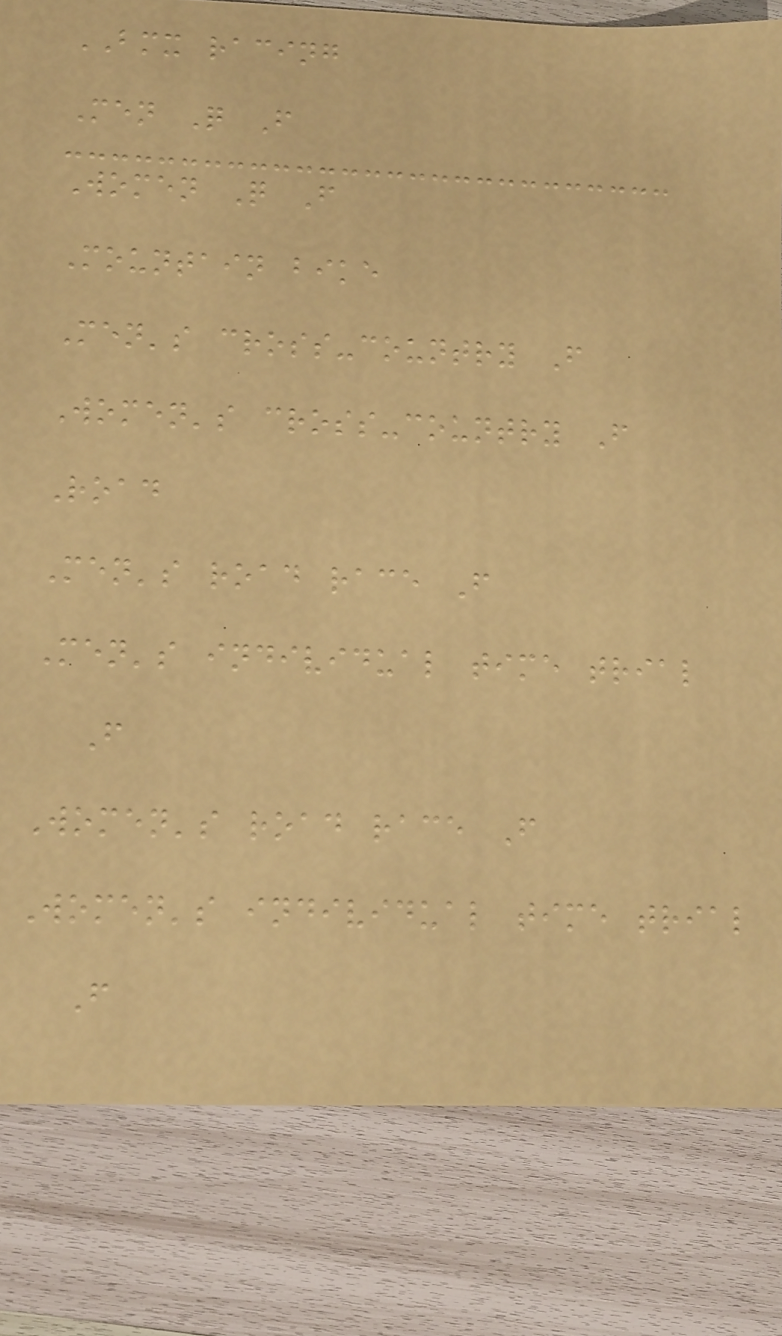BMX racing
Men Q F
Women Q F
Mountain bike
Men's cross-country F
Women's cross-country F
Road
Men's road race F
Men's individual time trial
F
Women's road race F
Women's individual time trial
F
